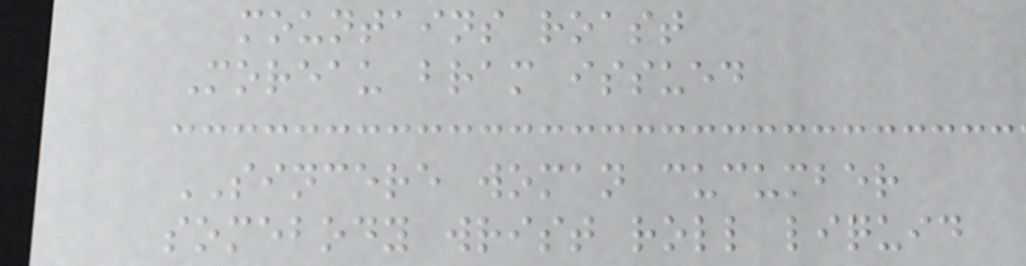mountains roast
Moreau bram issued
SINCERE woman cucumber
somebody wrist roll liquid
